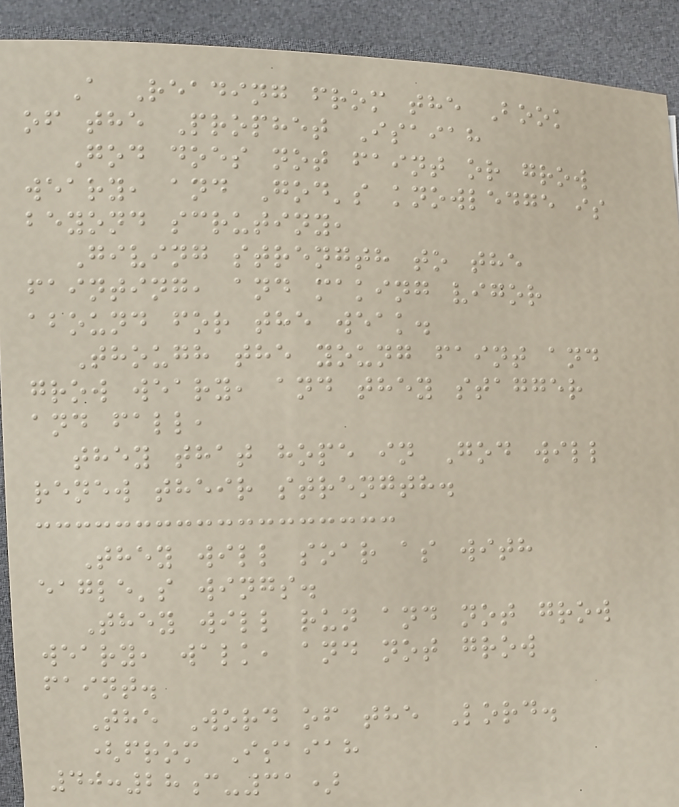A Reading from the Book
of the Prophet Isaiah
God does not faint or grow
weary, and God's knowledge is
beyond scrutiny,
Giving strength to the
fainting, and making vigor
abound for the weak.
Though the young faint and
grow weary, and they stagger
and fall,
they that hope in God will
renew their strength.
They will soar as with
eagle's wings.
They will run and not grow
weary, walk, and not grow
faint.
The Word of the Lord.
(from Isaiah
40:28c-31)
